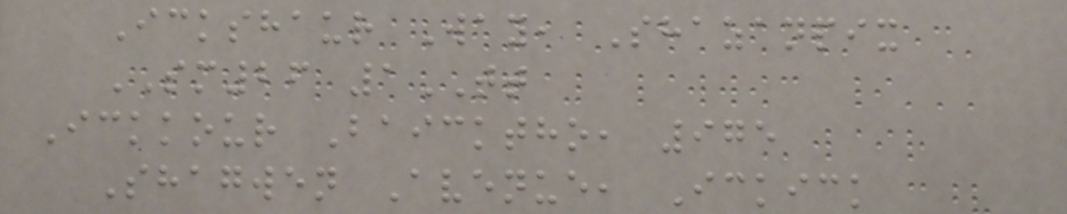Ickshaur Way, Shazanpix
SM26 1TT
Ickkour Baicktho, 975
Shagwen Avenue, Ickick
